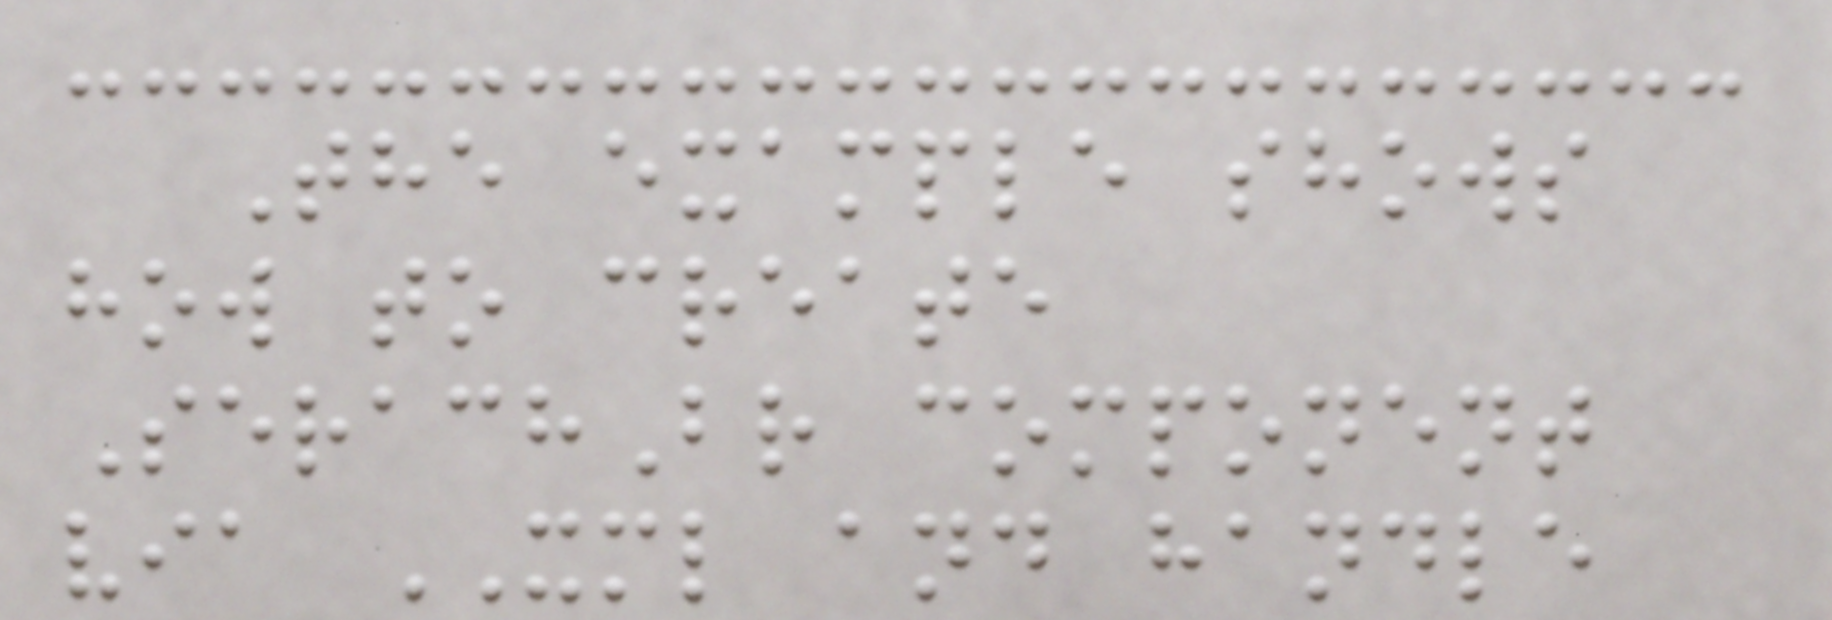The example shows
how to create
SerachBr component
via XML and handle
